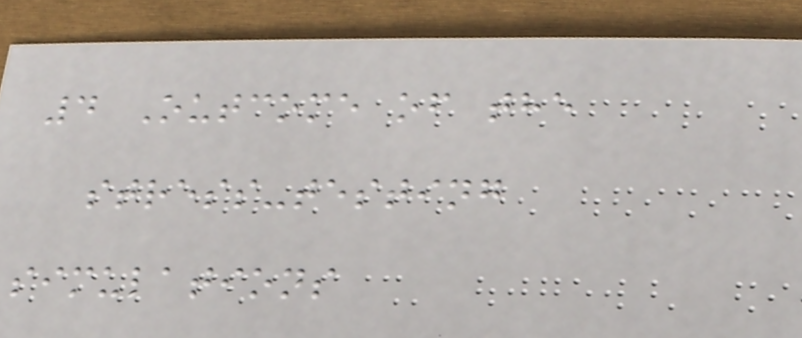4 Outcome of the
stress-testing
simulations
